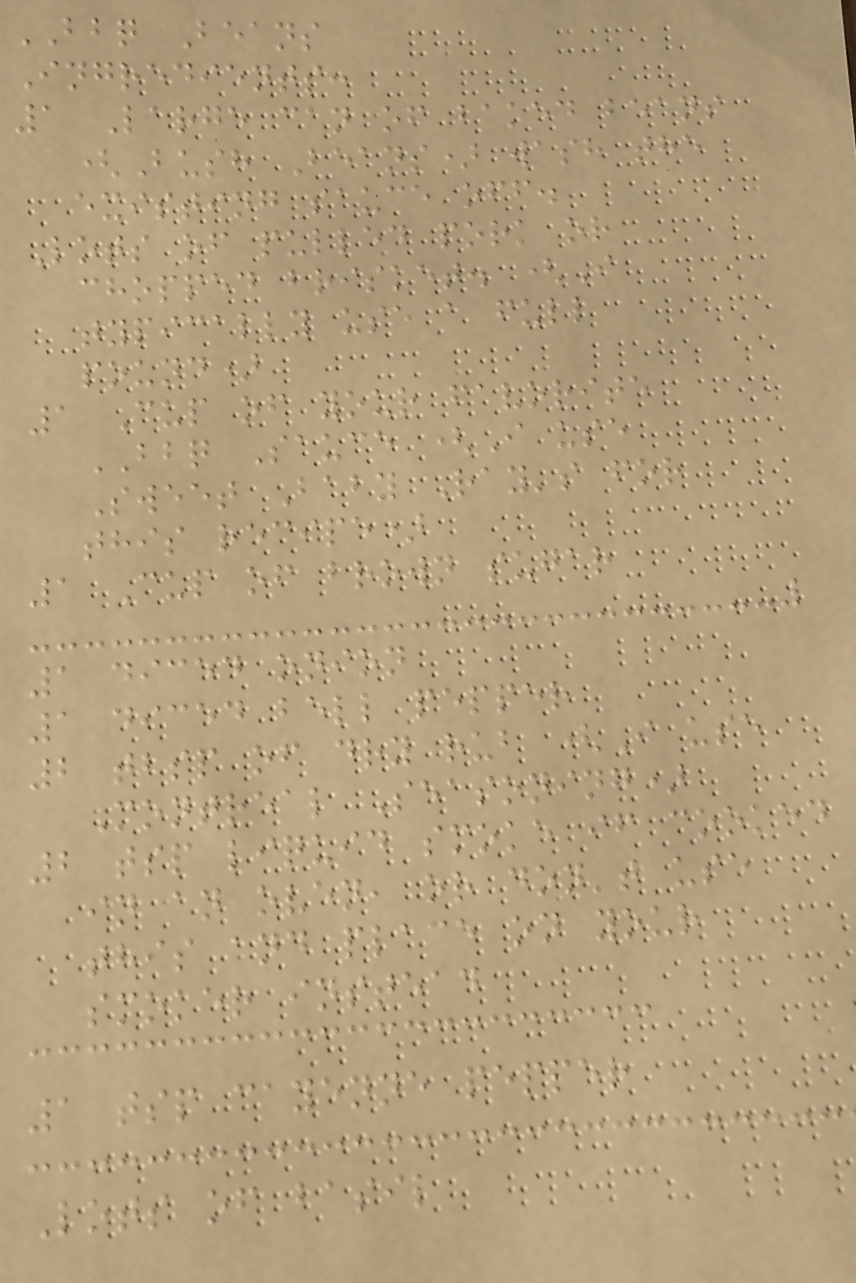BBQ Beans
Ingredients:
1 Large can of baked beans
(Bush Beans) wash the
existing sauce off.
Lots of pulled pork or
chopped brisket. (I
typically use a full
pound)
1 Cup of your favorite
BBQ Sauce (I use
Sweet Baby Ray's for
this recipe)
1 Cup of brown sugar
1 diced onion
1 diced bell pepper
2 tbsp of dry rub (I use
Montreal Seasoning)
2 tsp liquid smoke if cooked
in an oven, or don't use
this and place on your
smoker instead
1 tsp cayenne pepper
Lots of basil
